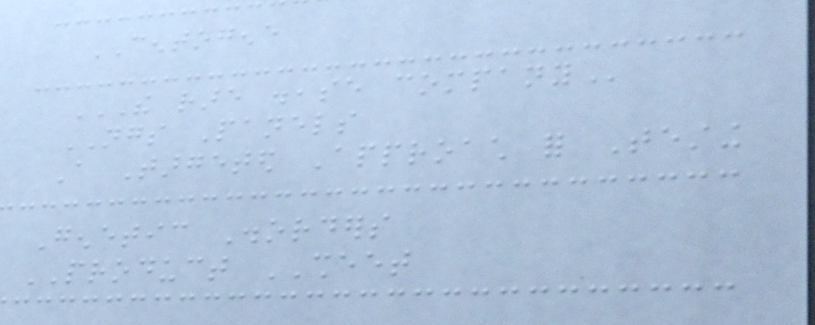CENTOGENE
THE RARE DISEASE COMPANY
NGS Panels
A Targeted Approach for Testing
Genetic Disorders
PRODUCT SHEET
